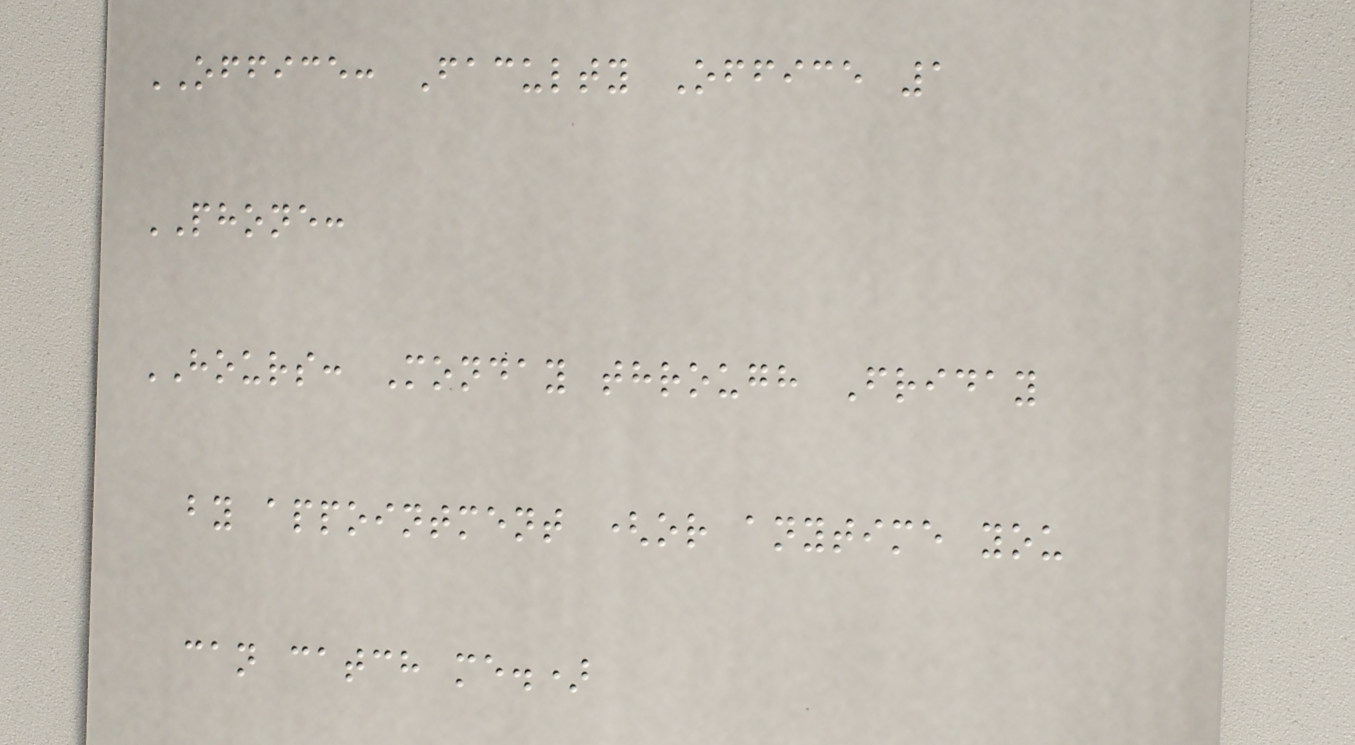OFFICE: Faculty Office 1
PHONE:
HOURS: Monday through Friday
by appointment (or anytime you
can catch me.)
